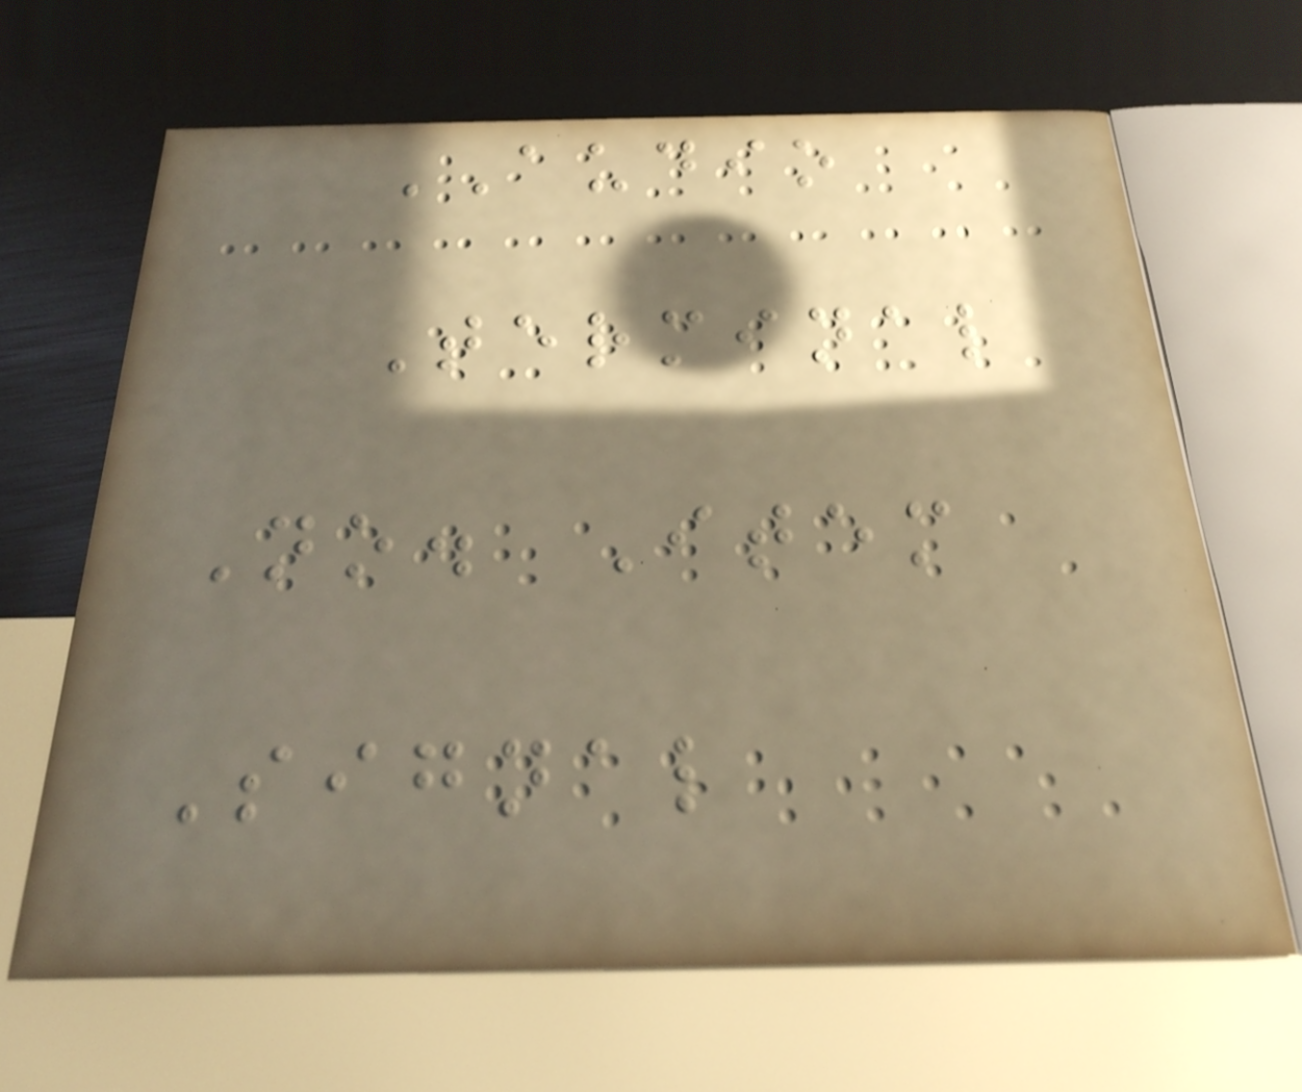AUDIO
Terminal
No. Item
Signal
